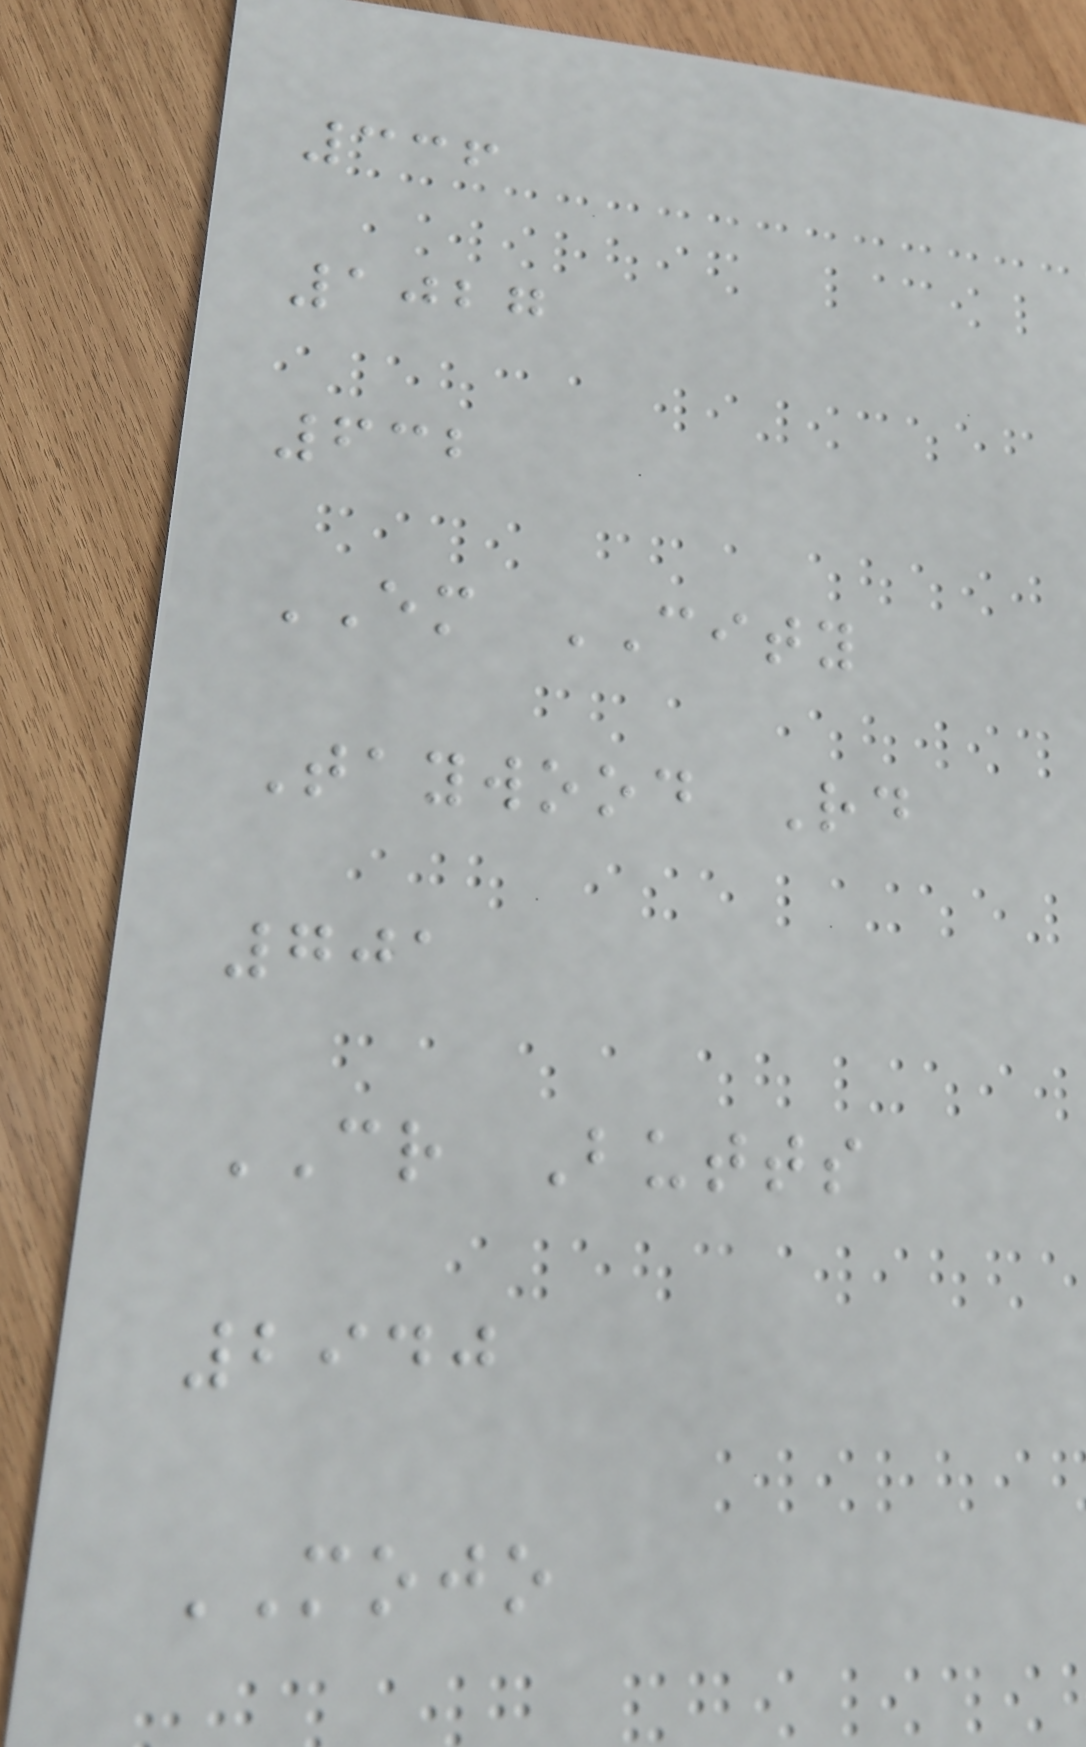336
1027
632
EM CITY
Taywood Rd
701
CR Butts
2940
MOJO
